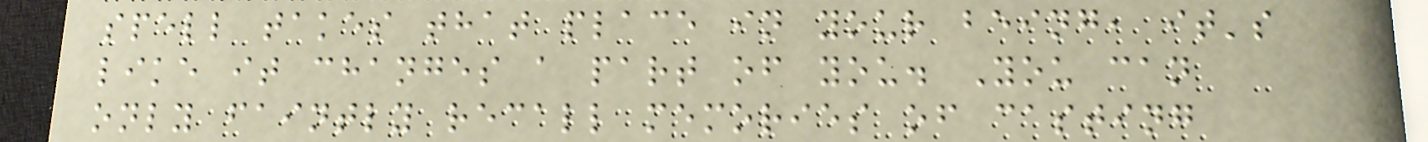spell takes that place in your being, it's
like it changes a part of you. You can
only faintly recall memories of casting
